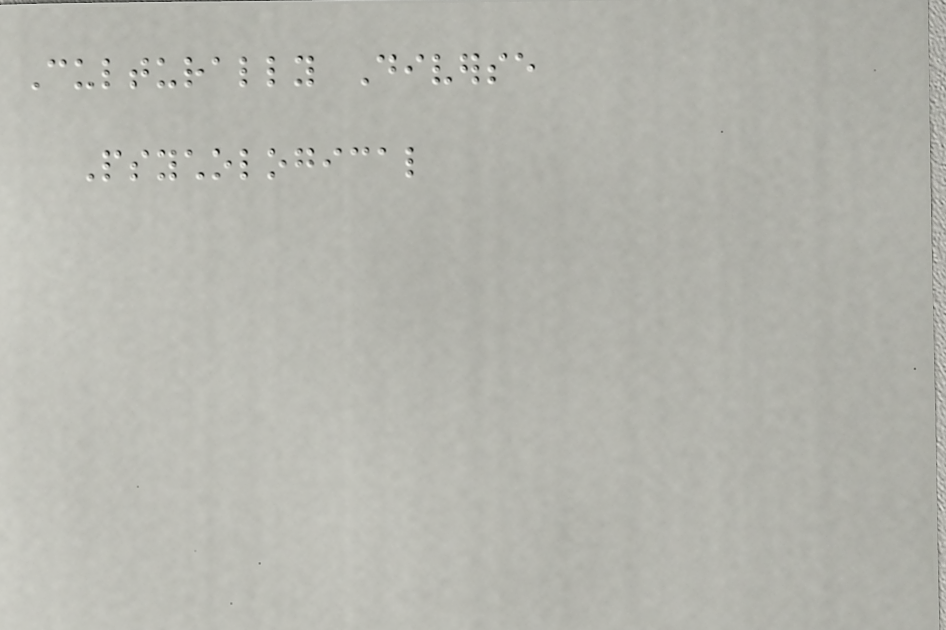Culturally Diverse
Psychological
